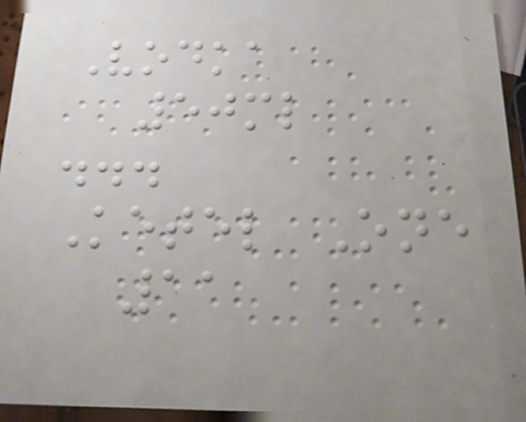Vodka
50ml
...
Ketel One
11
